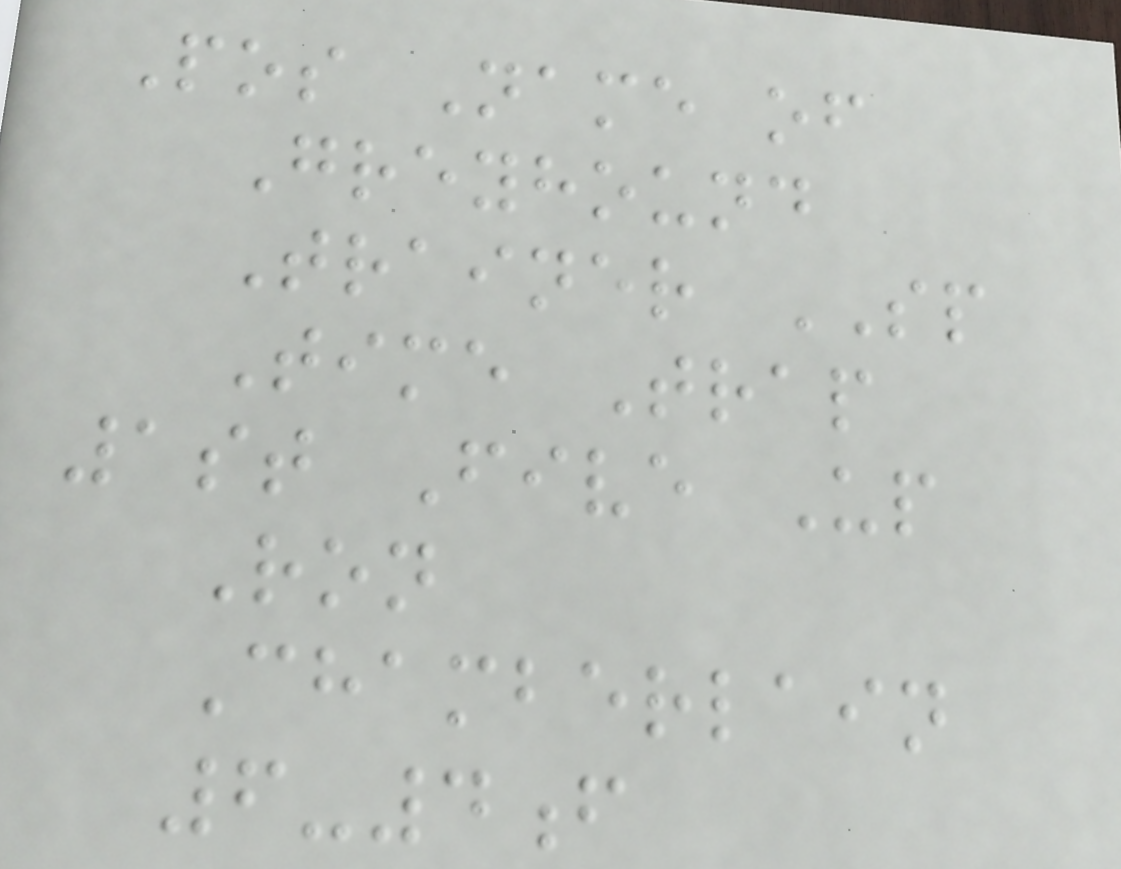Pos Name of
Greyhound
Trainer SP
Time Trap
1st Five Up
Ron
Chamberlain
6-4f
